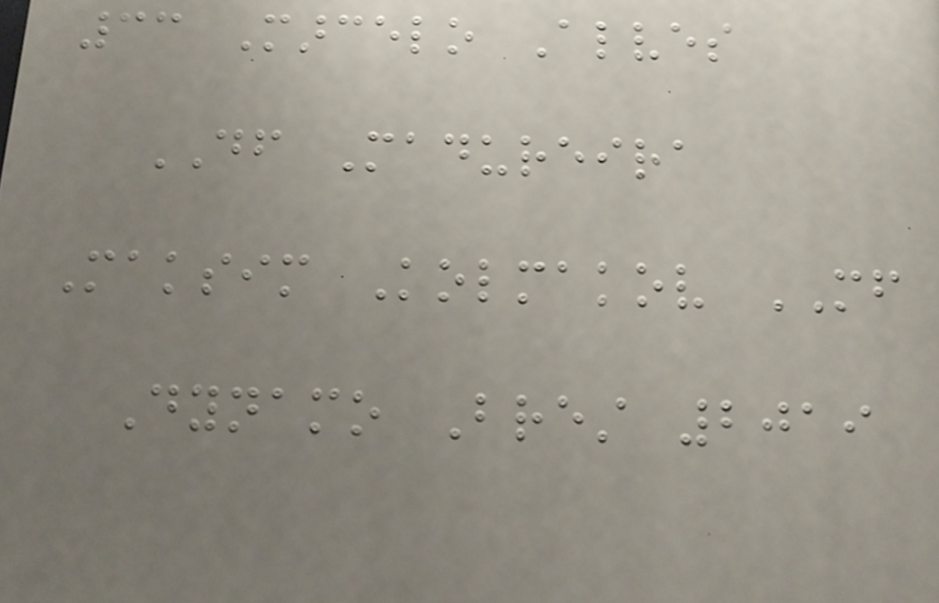33 Marcelo Alves
DF Madureira
Maksim Kolmakov MF
Dynamo Brest 2019
